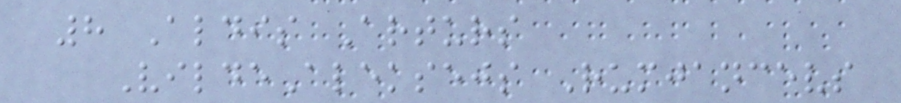8 Aldis Arturs
VildeAleksejs Rumjancevs
